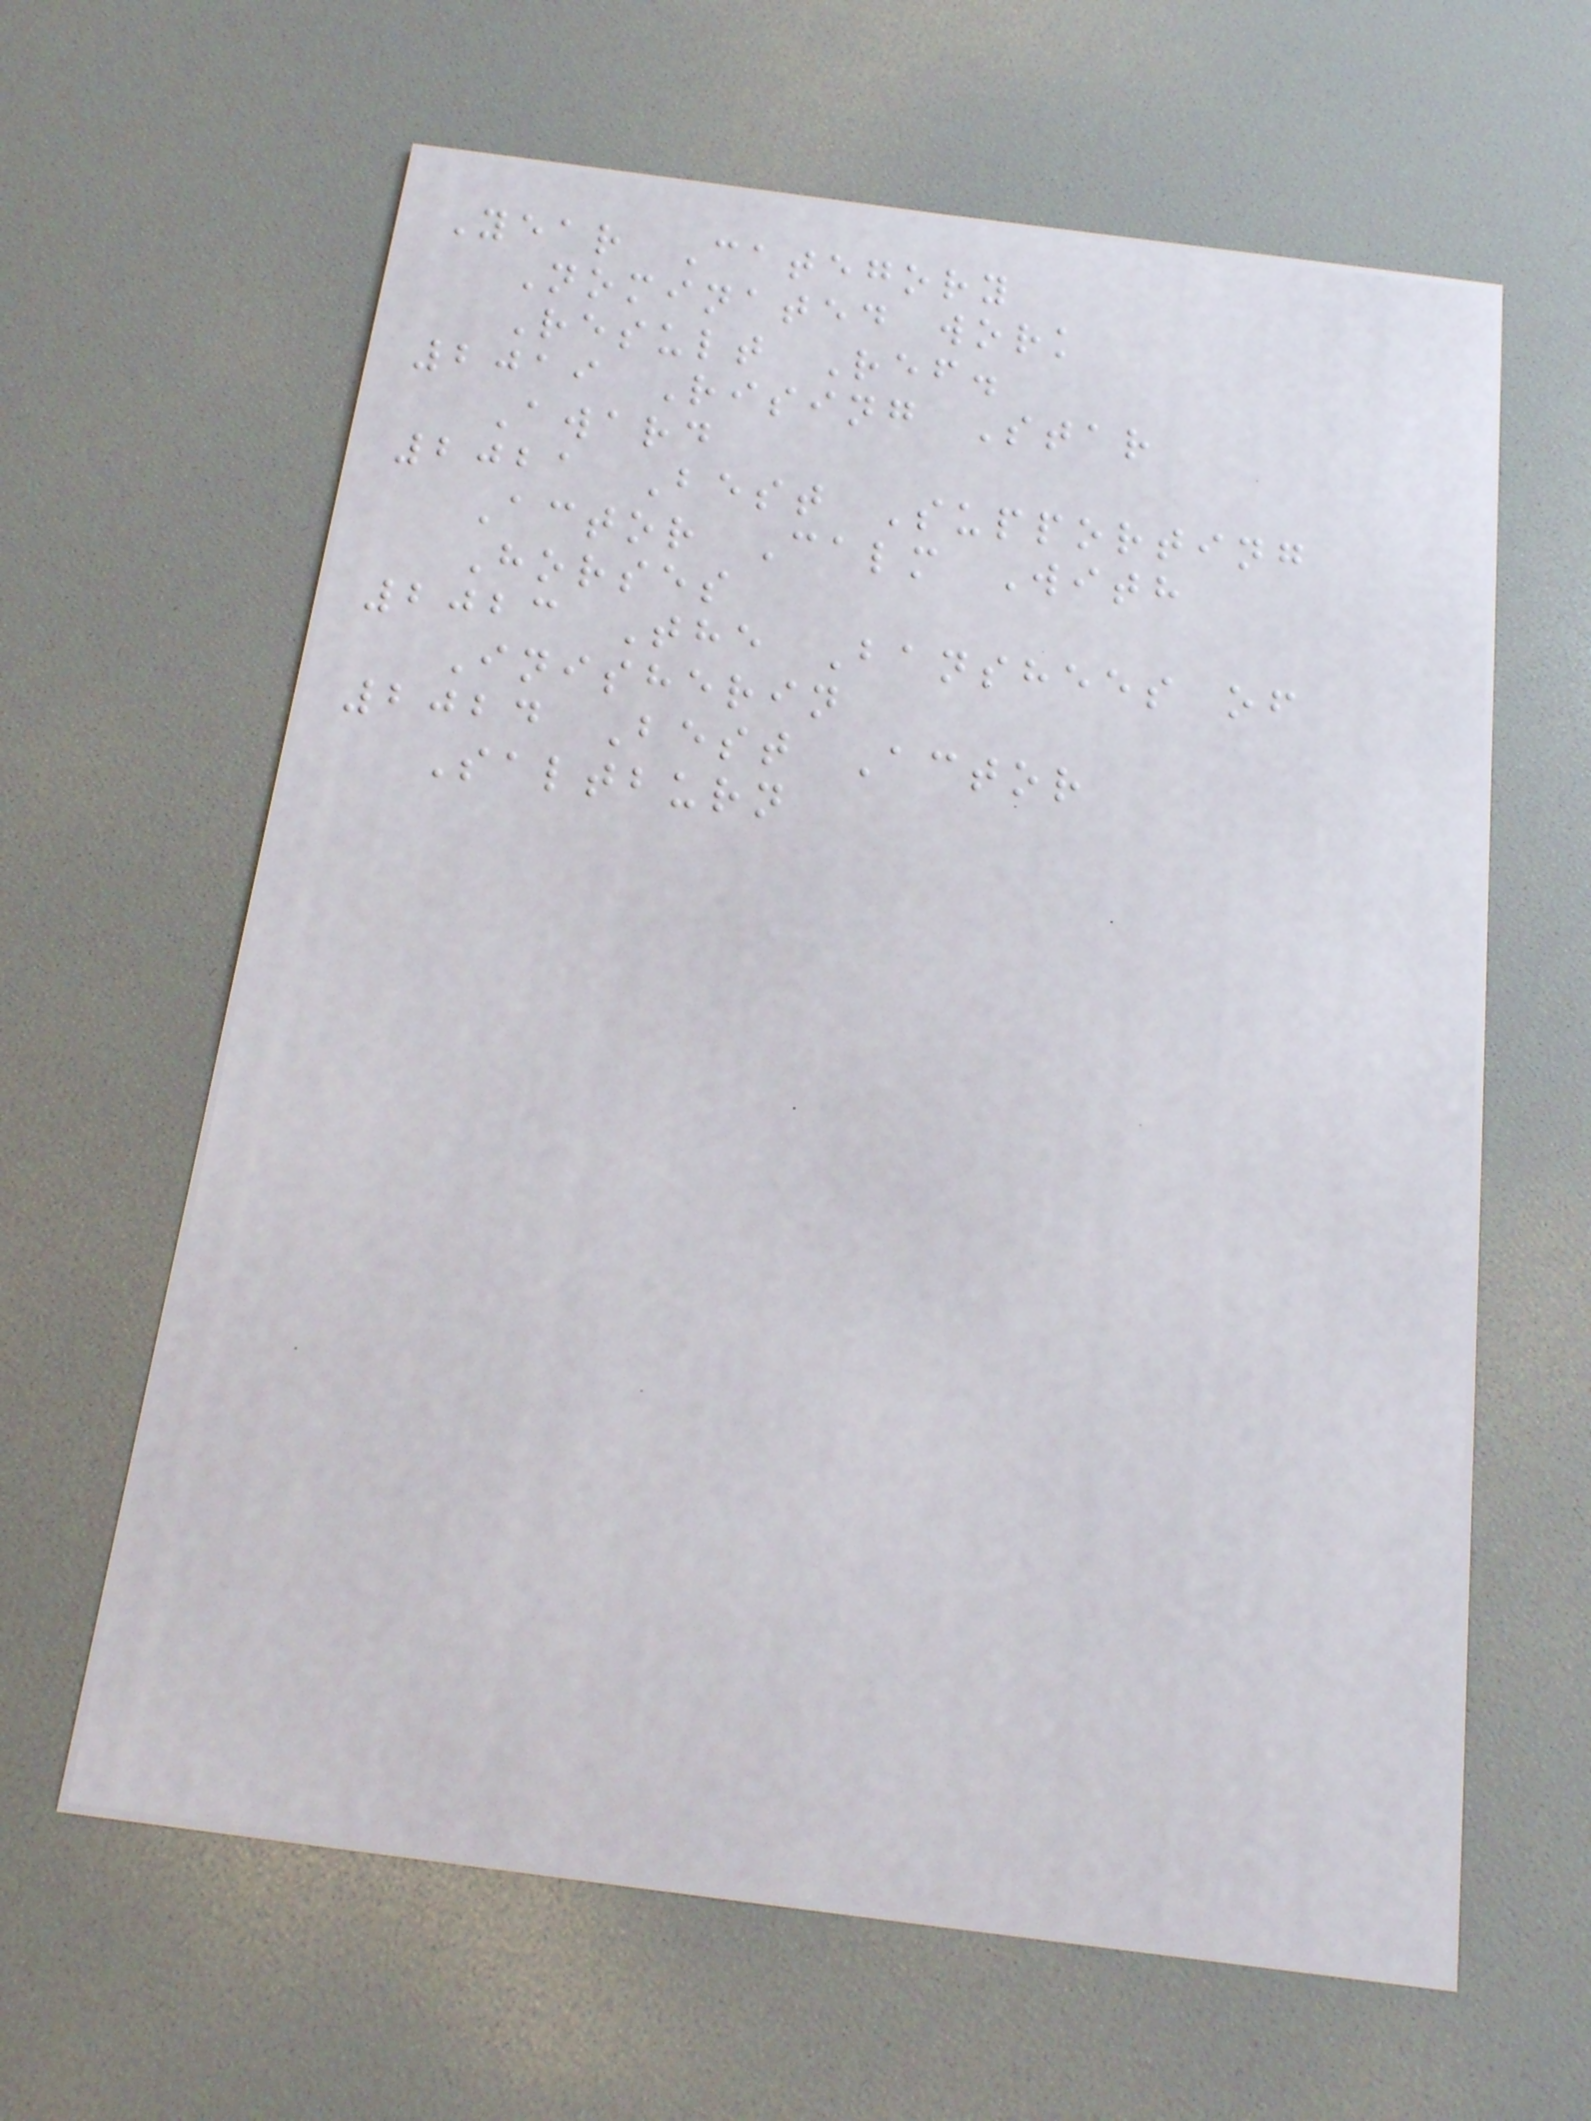Year Category
Nominated work
Result Ref.
2019 Rising Star
Award
2021 Best Supporting
Actor Calm With
Horses
2023 The Banshees of
Inisherin
2024 Best Actor
Saltburn
